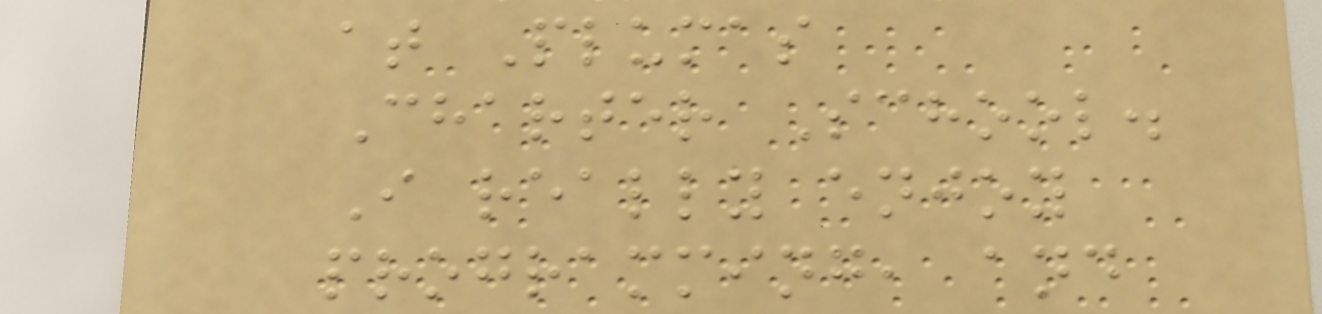at Plumas
Charter School.
I really enjoy
programming, and
